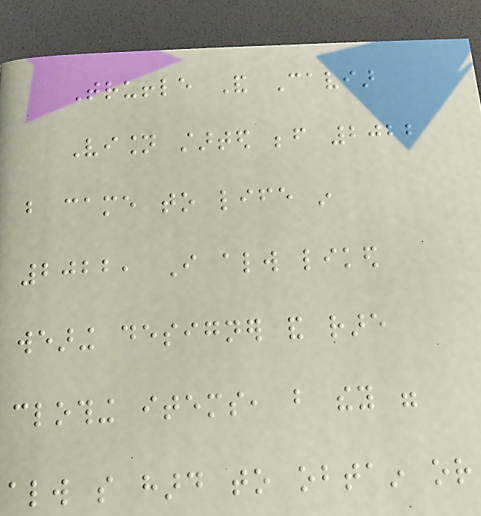Truffle And Caviar
Vision started before 2022
but came to life in
2022, I always liked
wearing designer and rare
clothing items, but they were
always so hard to obtain or
